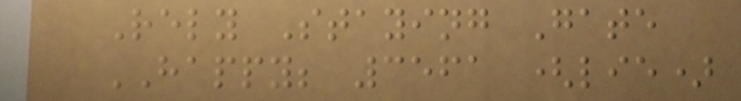Rely Staying Gate
HAPPY; 3561 (lie)
